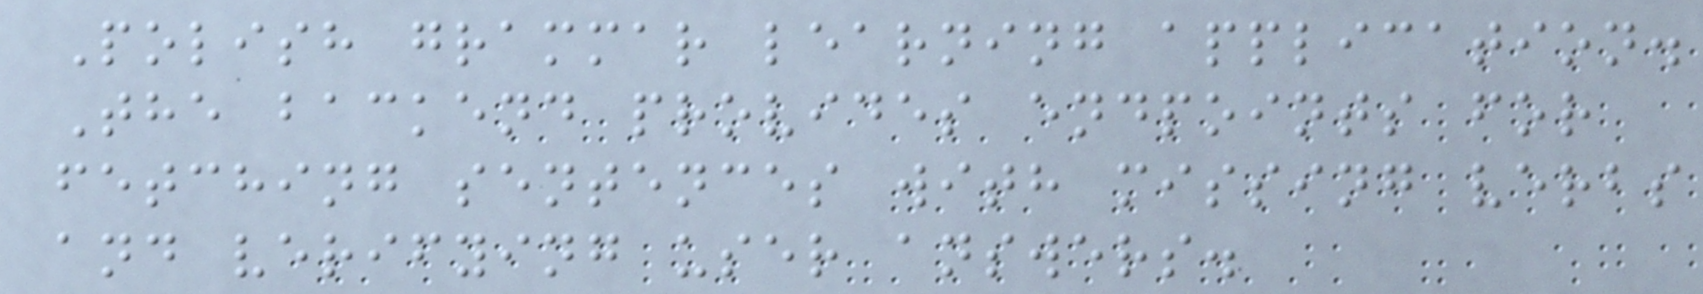Polish grammar learning application.
The backend provides endpoints for
fetching sentences with missing verbs
and verifying user answers.
